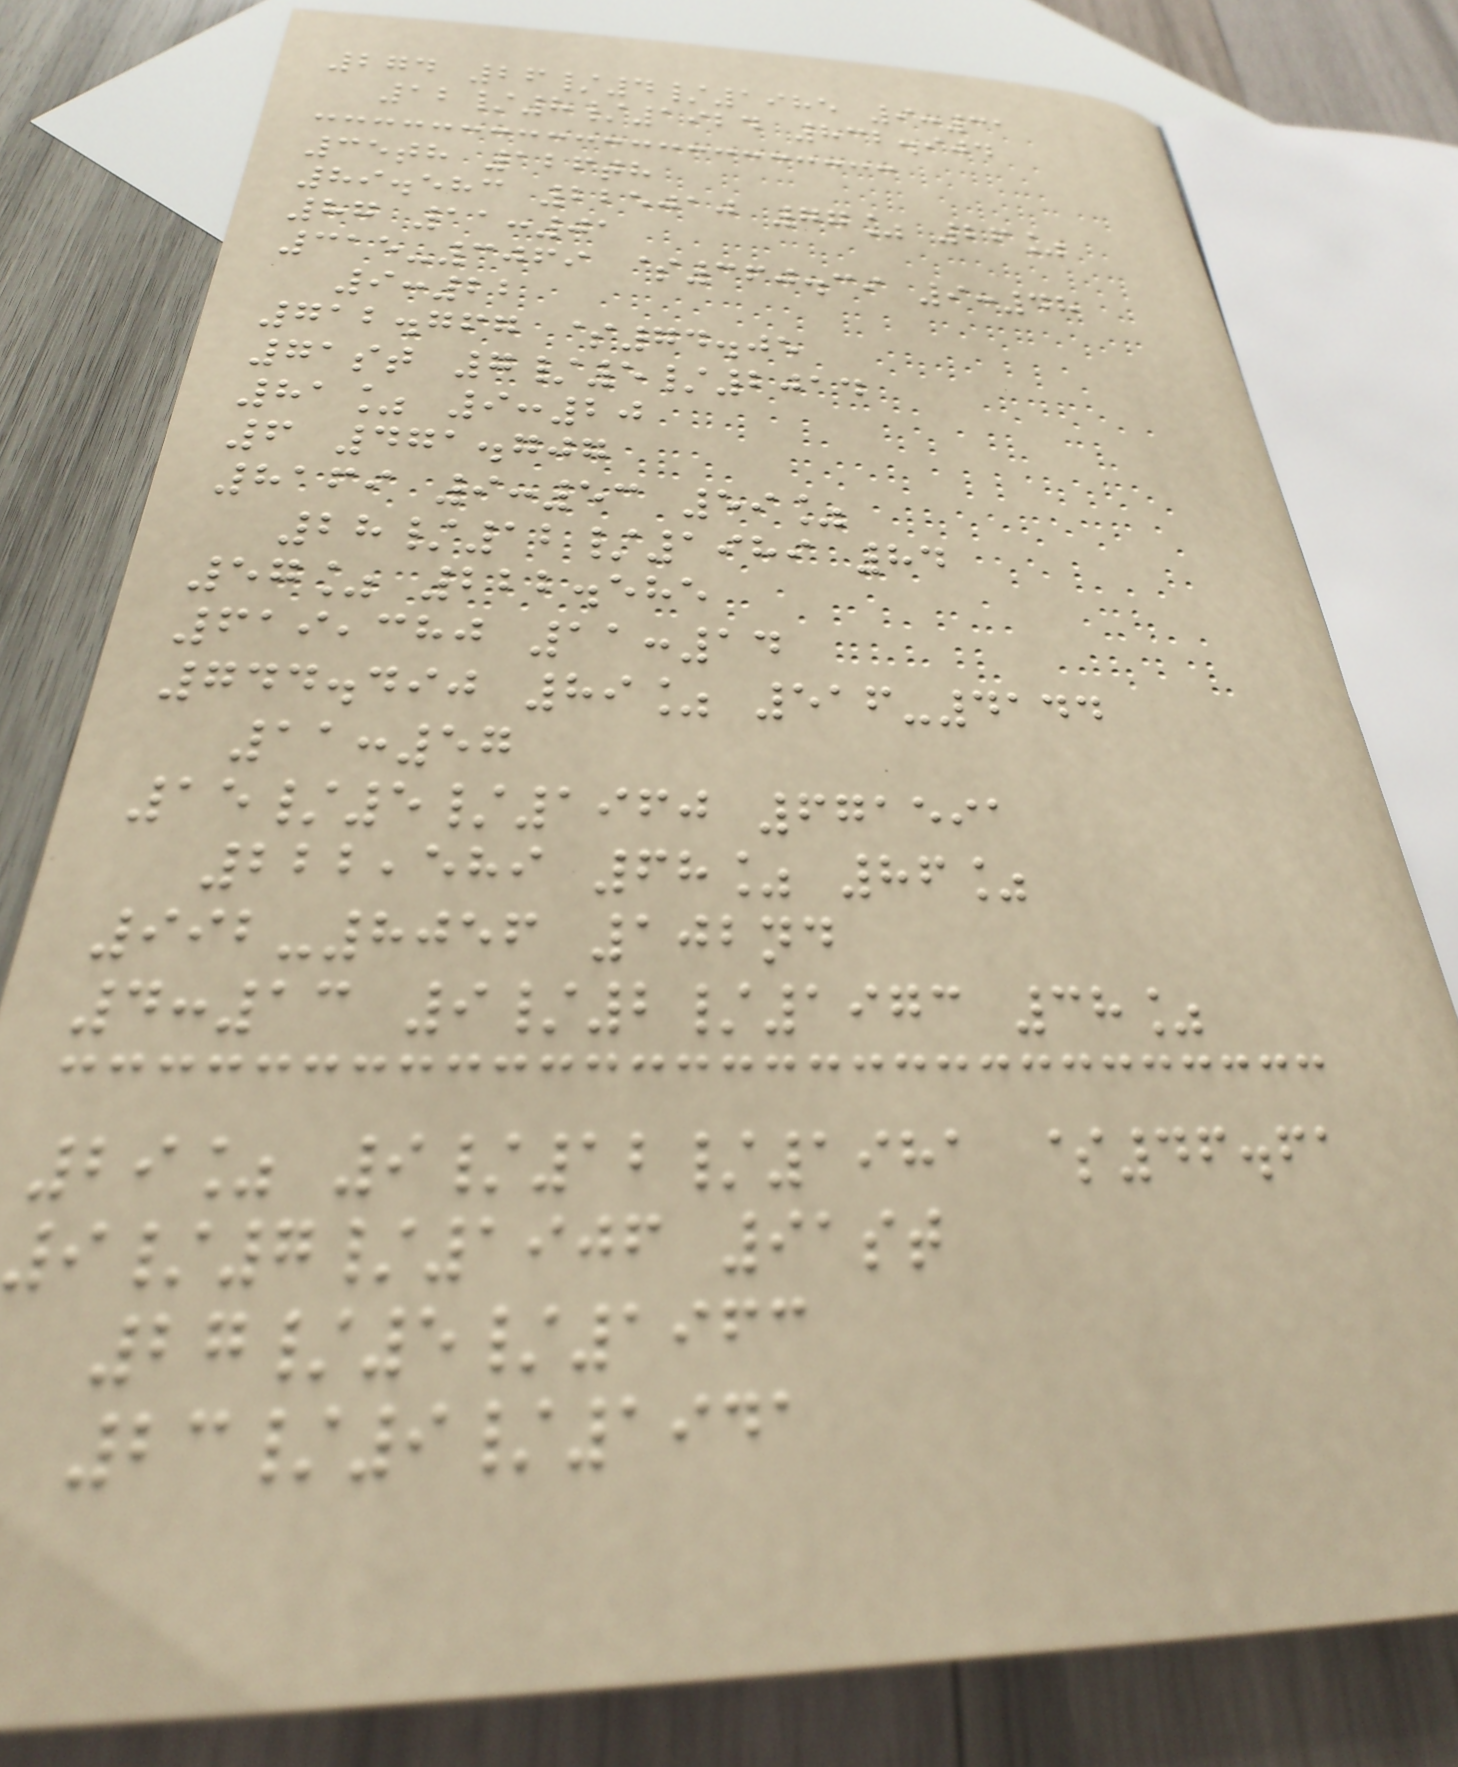274 26/4/1985 9:31
12/8/1924 832.904
35th 126th
89.583 225010 77% 26%
87 11:01
315-3069 $360.39 9:48
9:22
712.767 $74.05
71st 7/5/2014
81% 9:20
6 471.707
8169 9:53 59%
28/12/1989 84
57% 222.585
619,380 11:14
744.490 89% 516-4144
11:57
15/5/1960 671591
222,589 68% 86%
992-8056 102nd
4:13 9/2/1973 38%
29% 9/12/1981 $46.61
9/7/1906 91st
27/5/1963
23/9/1941
